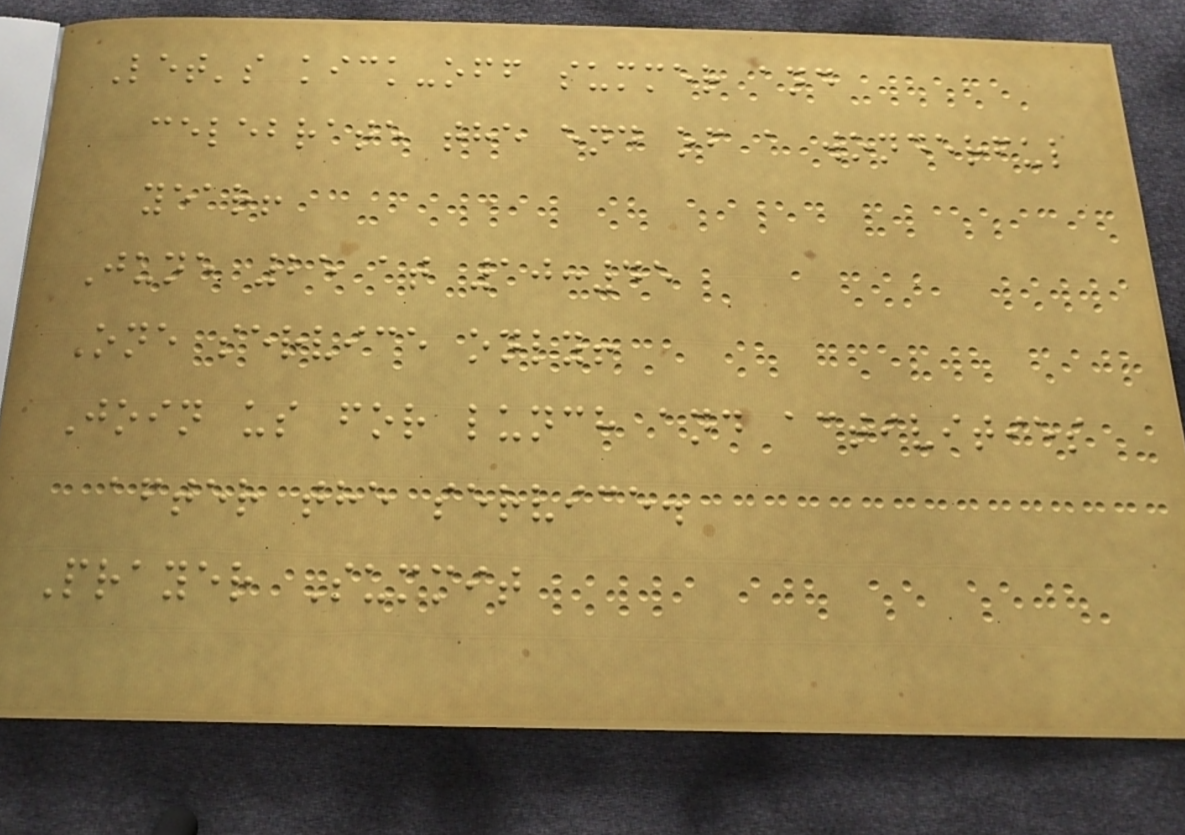Let's kick-off summer and
celebrate the end of a wonderful
year!
June 25 at 10:45
One service only!
Join us for lunch and activities
after the service.
Prayer Summit
